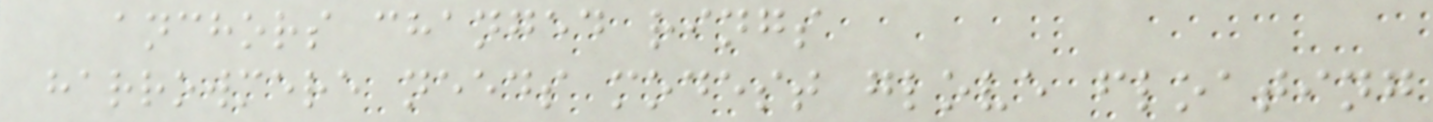anchors changed rings
harrowmere needs modest glove floating
